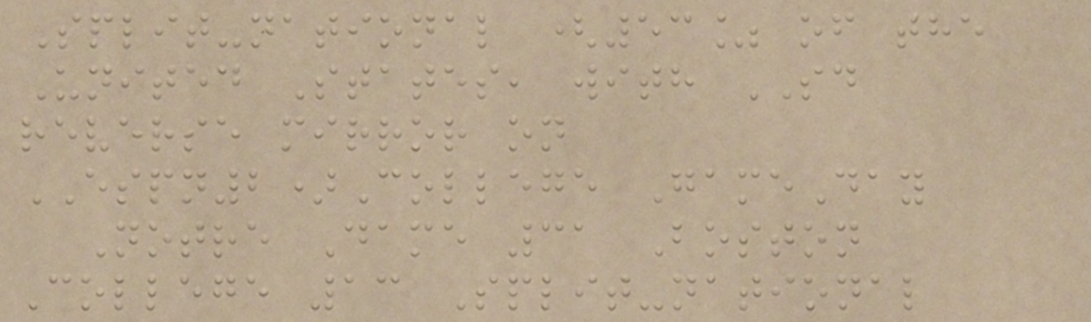Split-national (53% of the
United States, with SD
reverse mirror on
ESPN2)College GameDay
Notre Dame 31 Boston
College 13 Split-national
